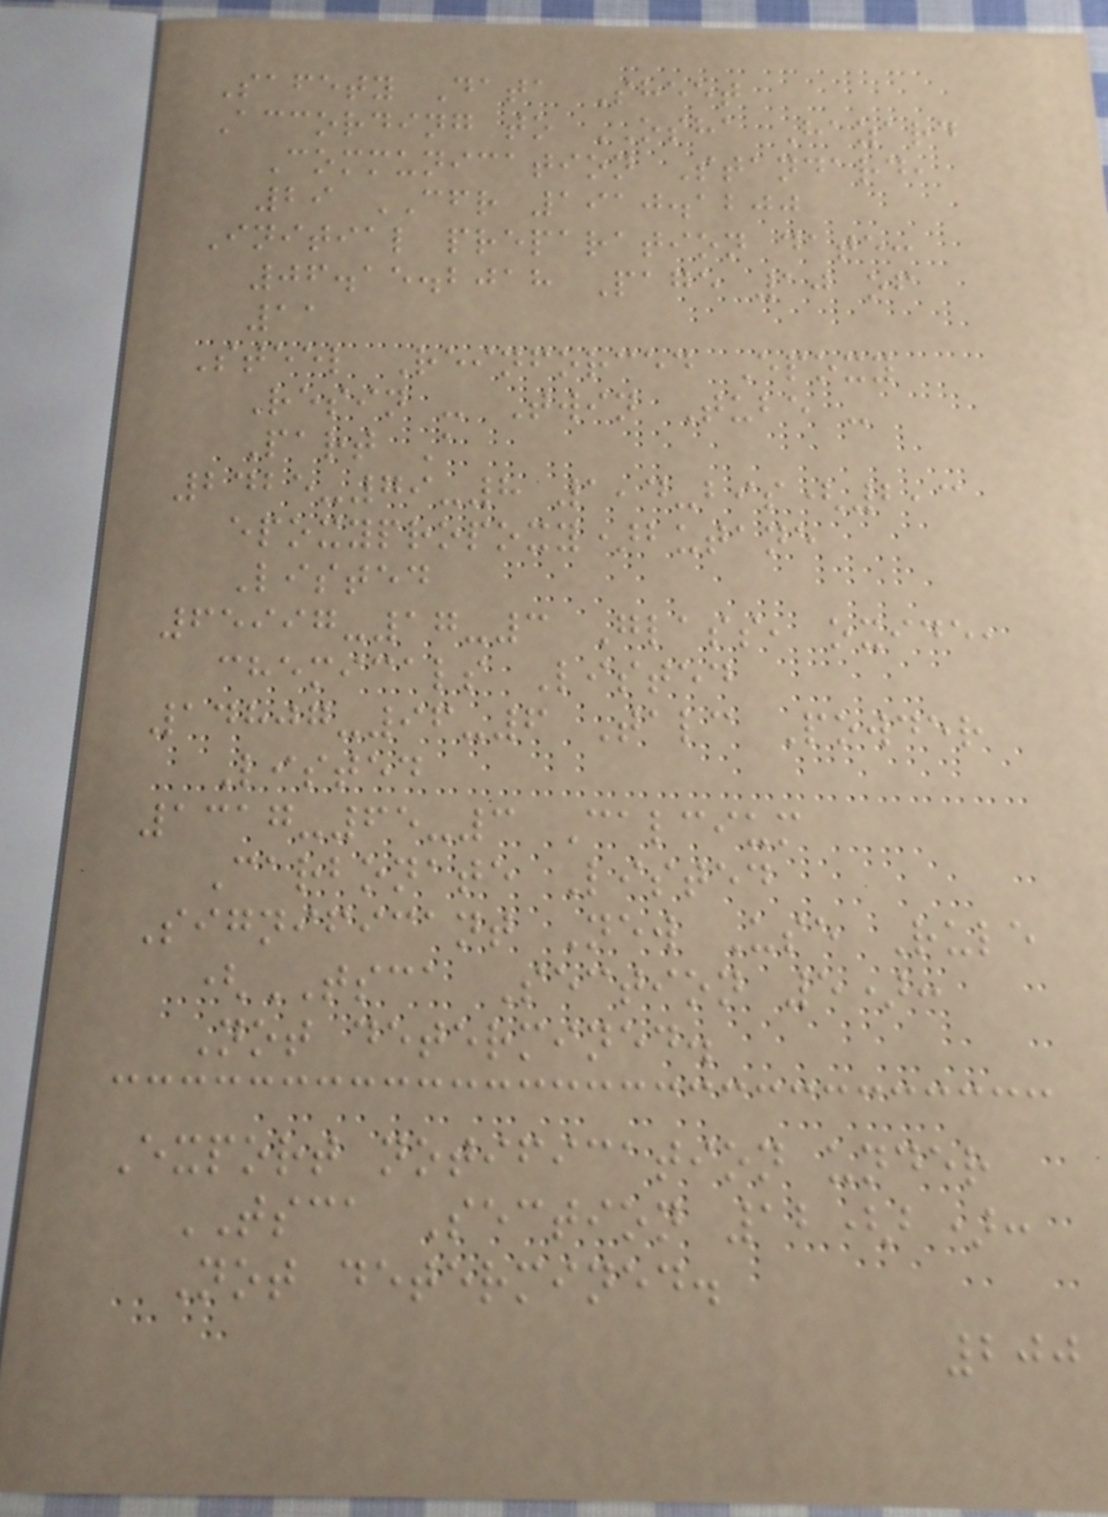Safety Data Sheet
According to OSHA Hazard
Communication Standard,
29 CFR 1910.1200
Initial preparation date:
06.15.2018 Page 10 of
11
Steel Reinforced Epoxy
Resin - Twin Tube -
Part A
2425-79-8 1,4-bis(2,3
epoxypropoxy)butane
Listed
65997-17-3 Glass, oxide,
chemicals Listed
14807-96-6 Talc Powder
Listed
1317-65-3 Calcium
Carbonate Listed
Significant New Use Rule
(TSCA Section 5):
Not determined.
Export notification under
TSCA Section 12(b):
Not determined.
200
